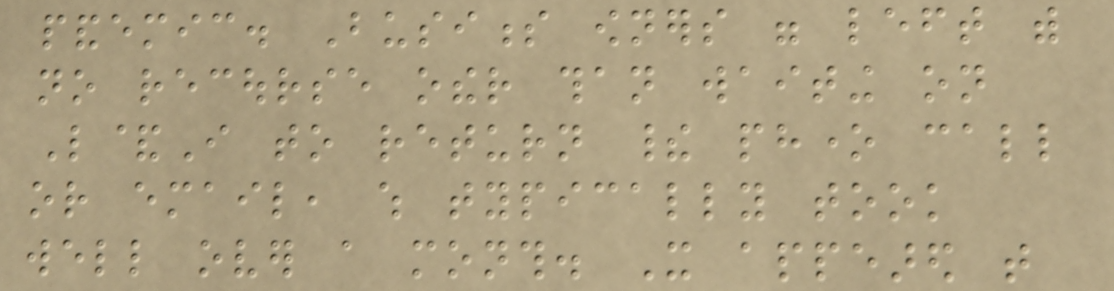pandemic. Business owners were left with
no recourse other than waiting on
L&I to return their phone call
or email, which typically took
well over a month. It appeared that
